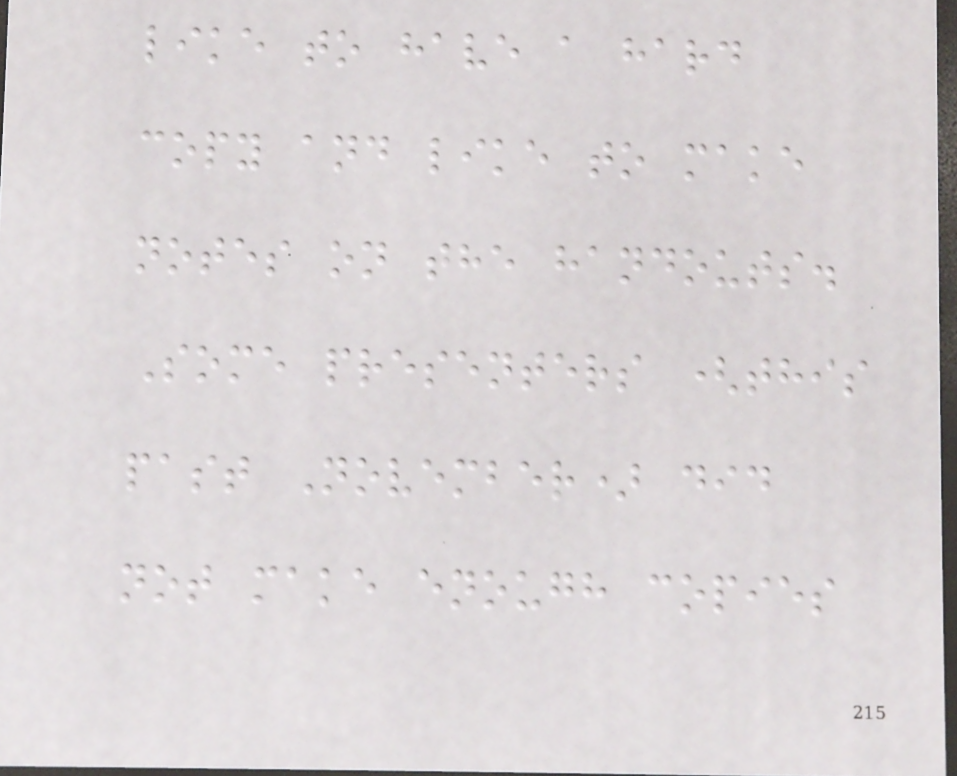like to have a hard
copy and like to make
notes on the handouts.
Some presenters (this
past November) did
not make enough copies
